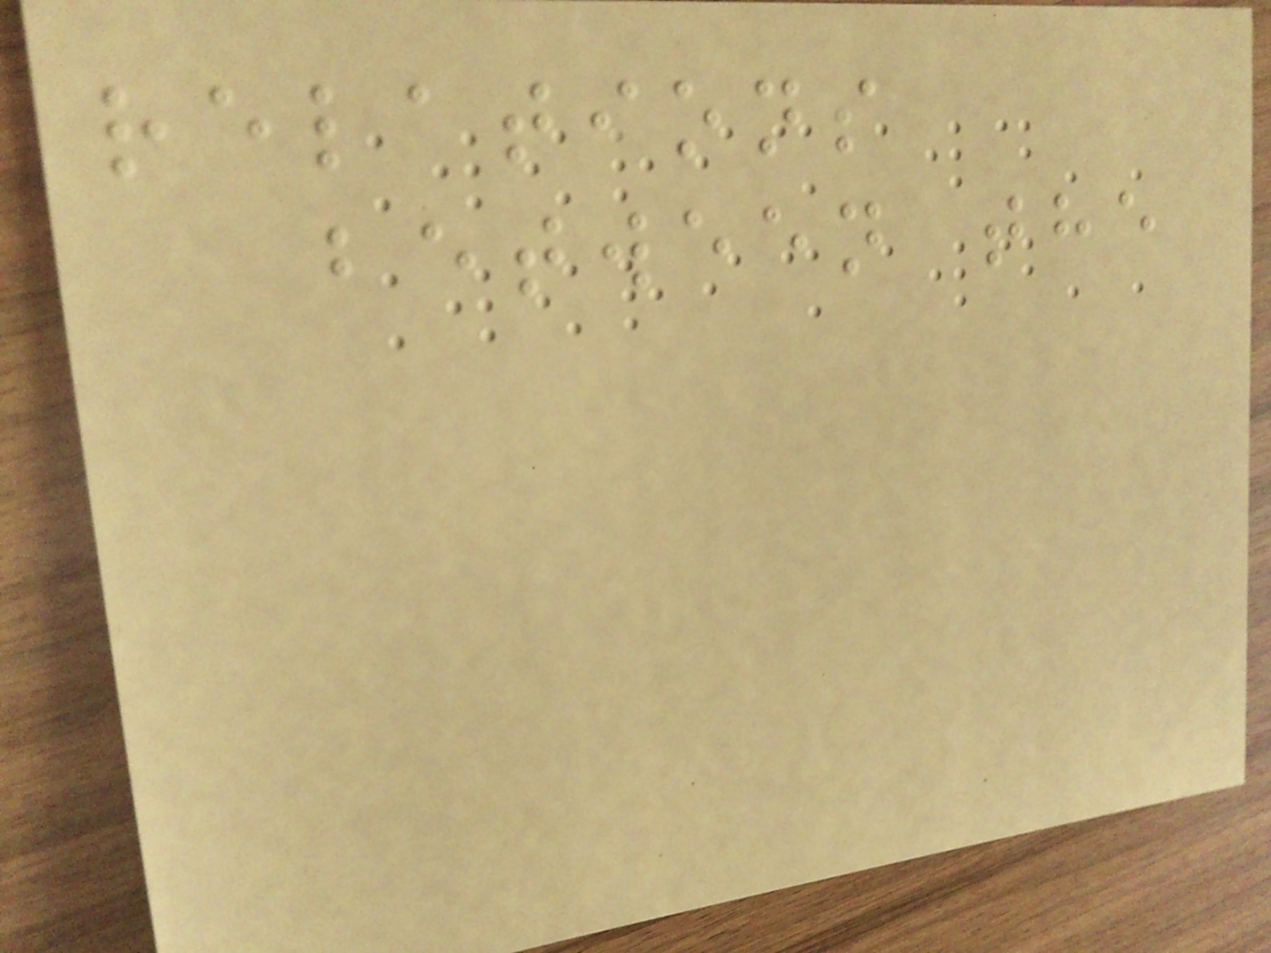relations
between the
